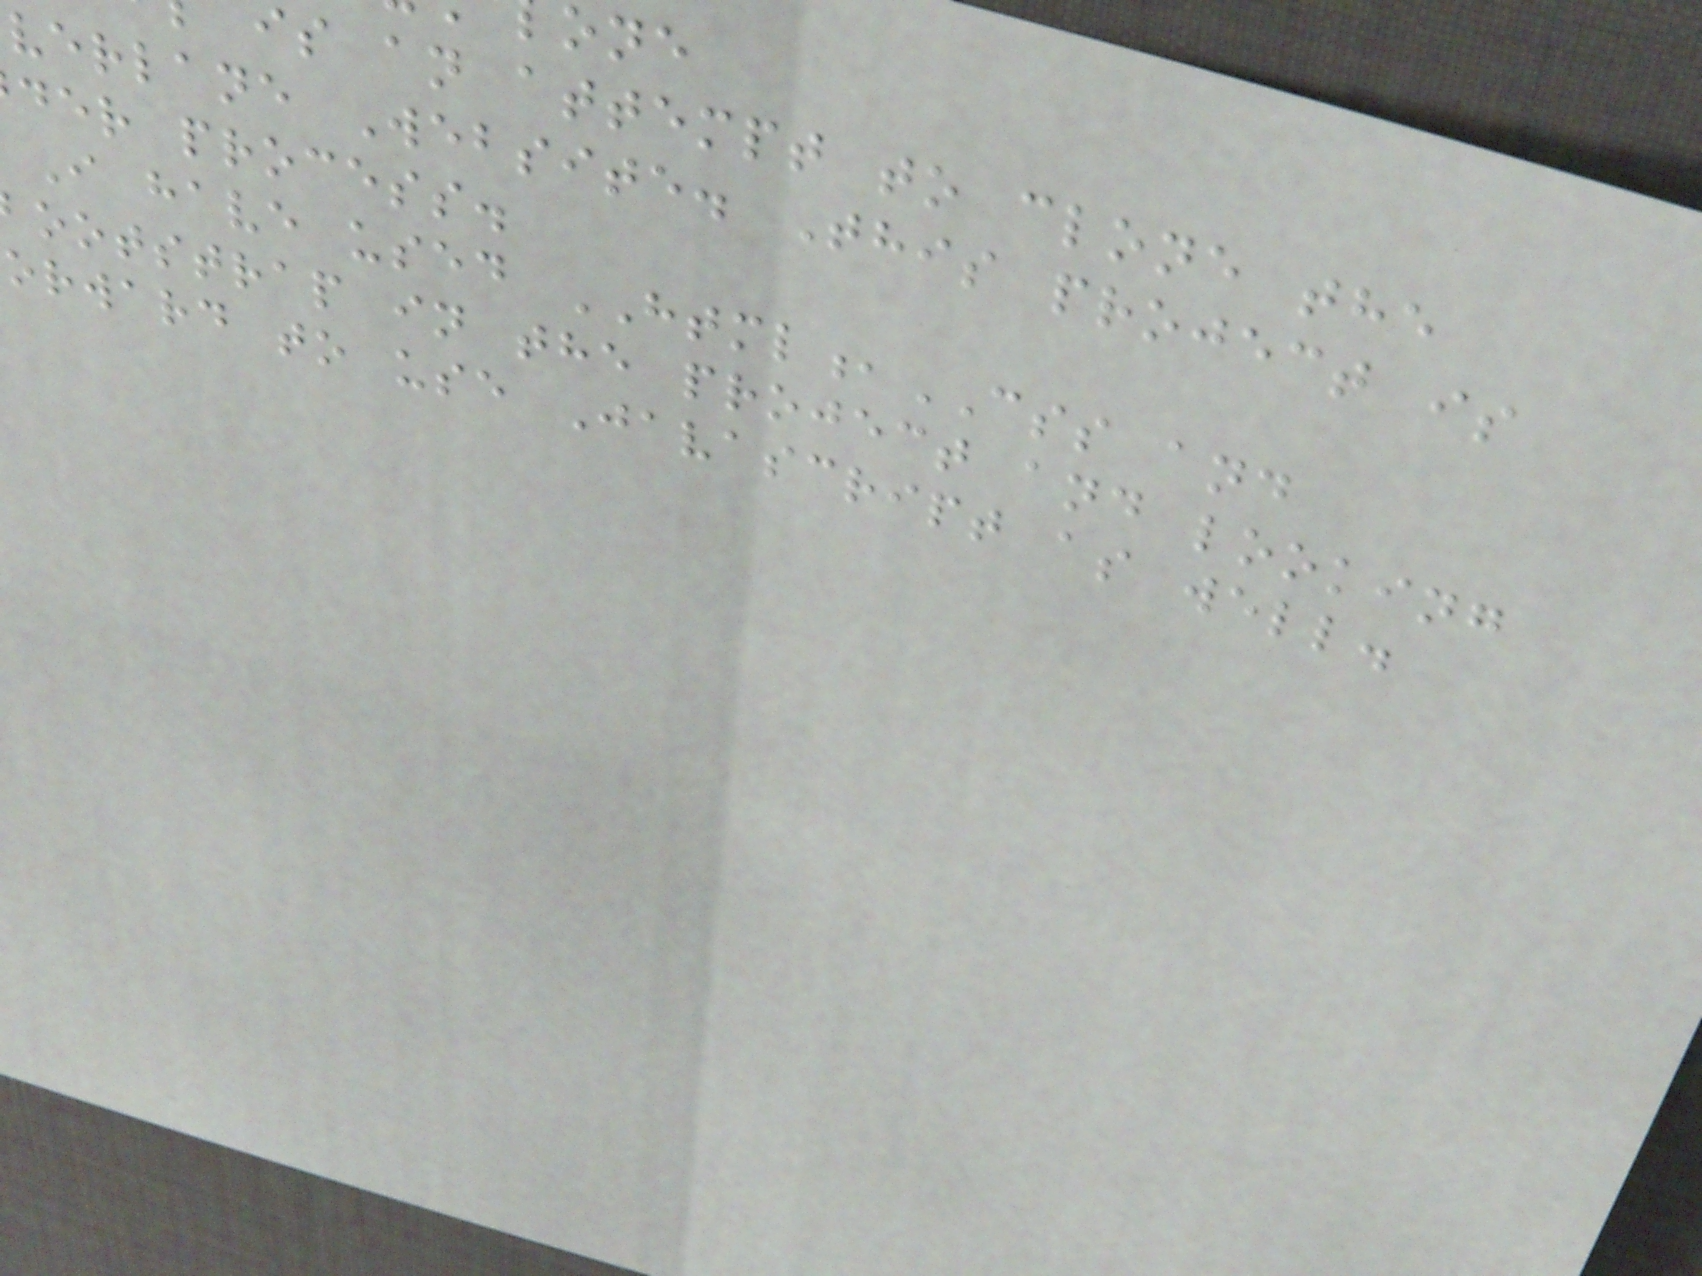is an attempt to clone the
verlane Website. This project is
der process.
I have used HTML,CSS and
ootstrap in the project and looking
orward to use Javascript as well.
